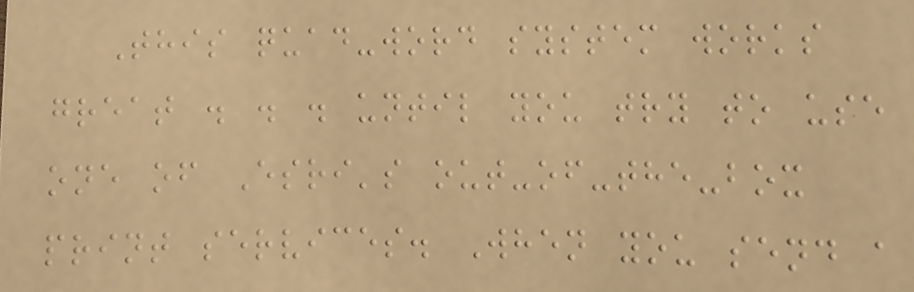This quad-word system works
great . . . until you try to use
one of Esri's out-of-the-box
print services. When you send a
